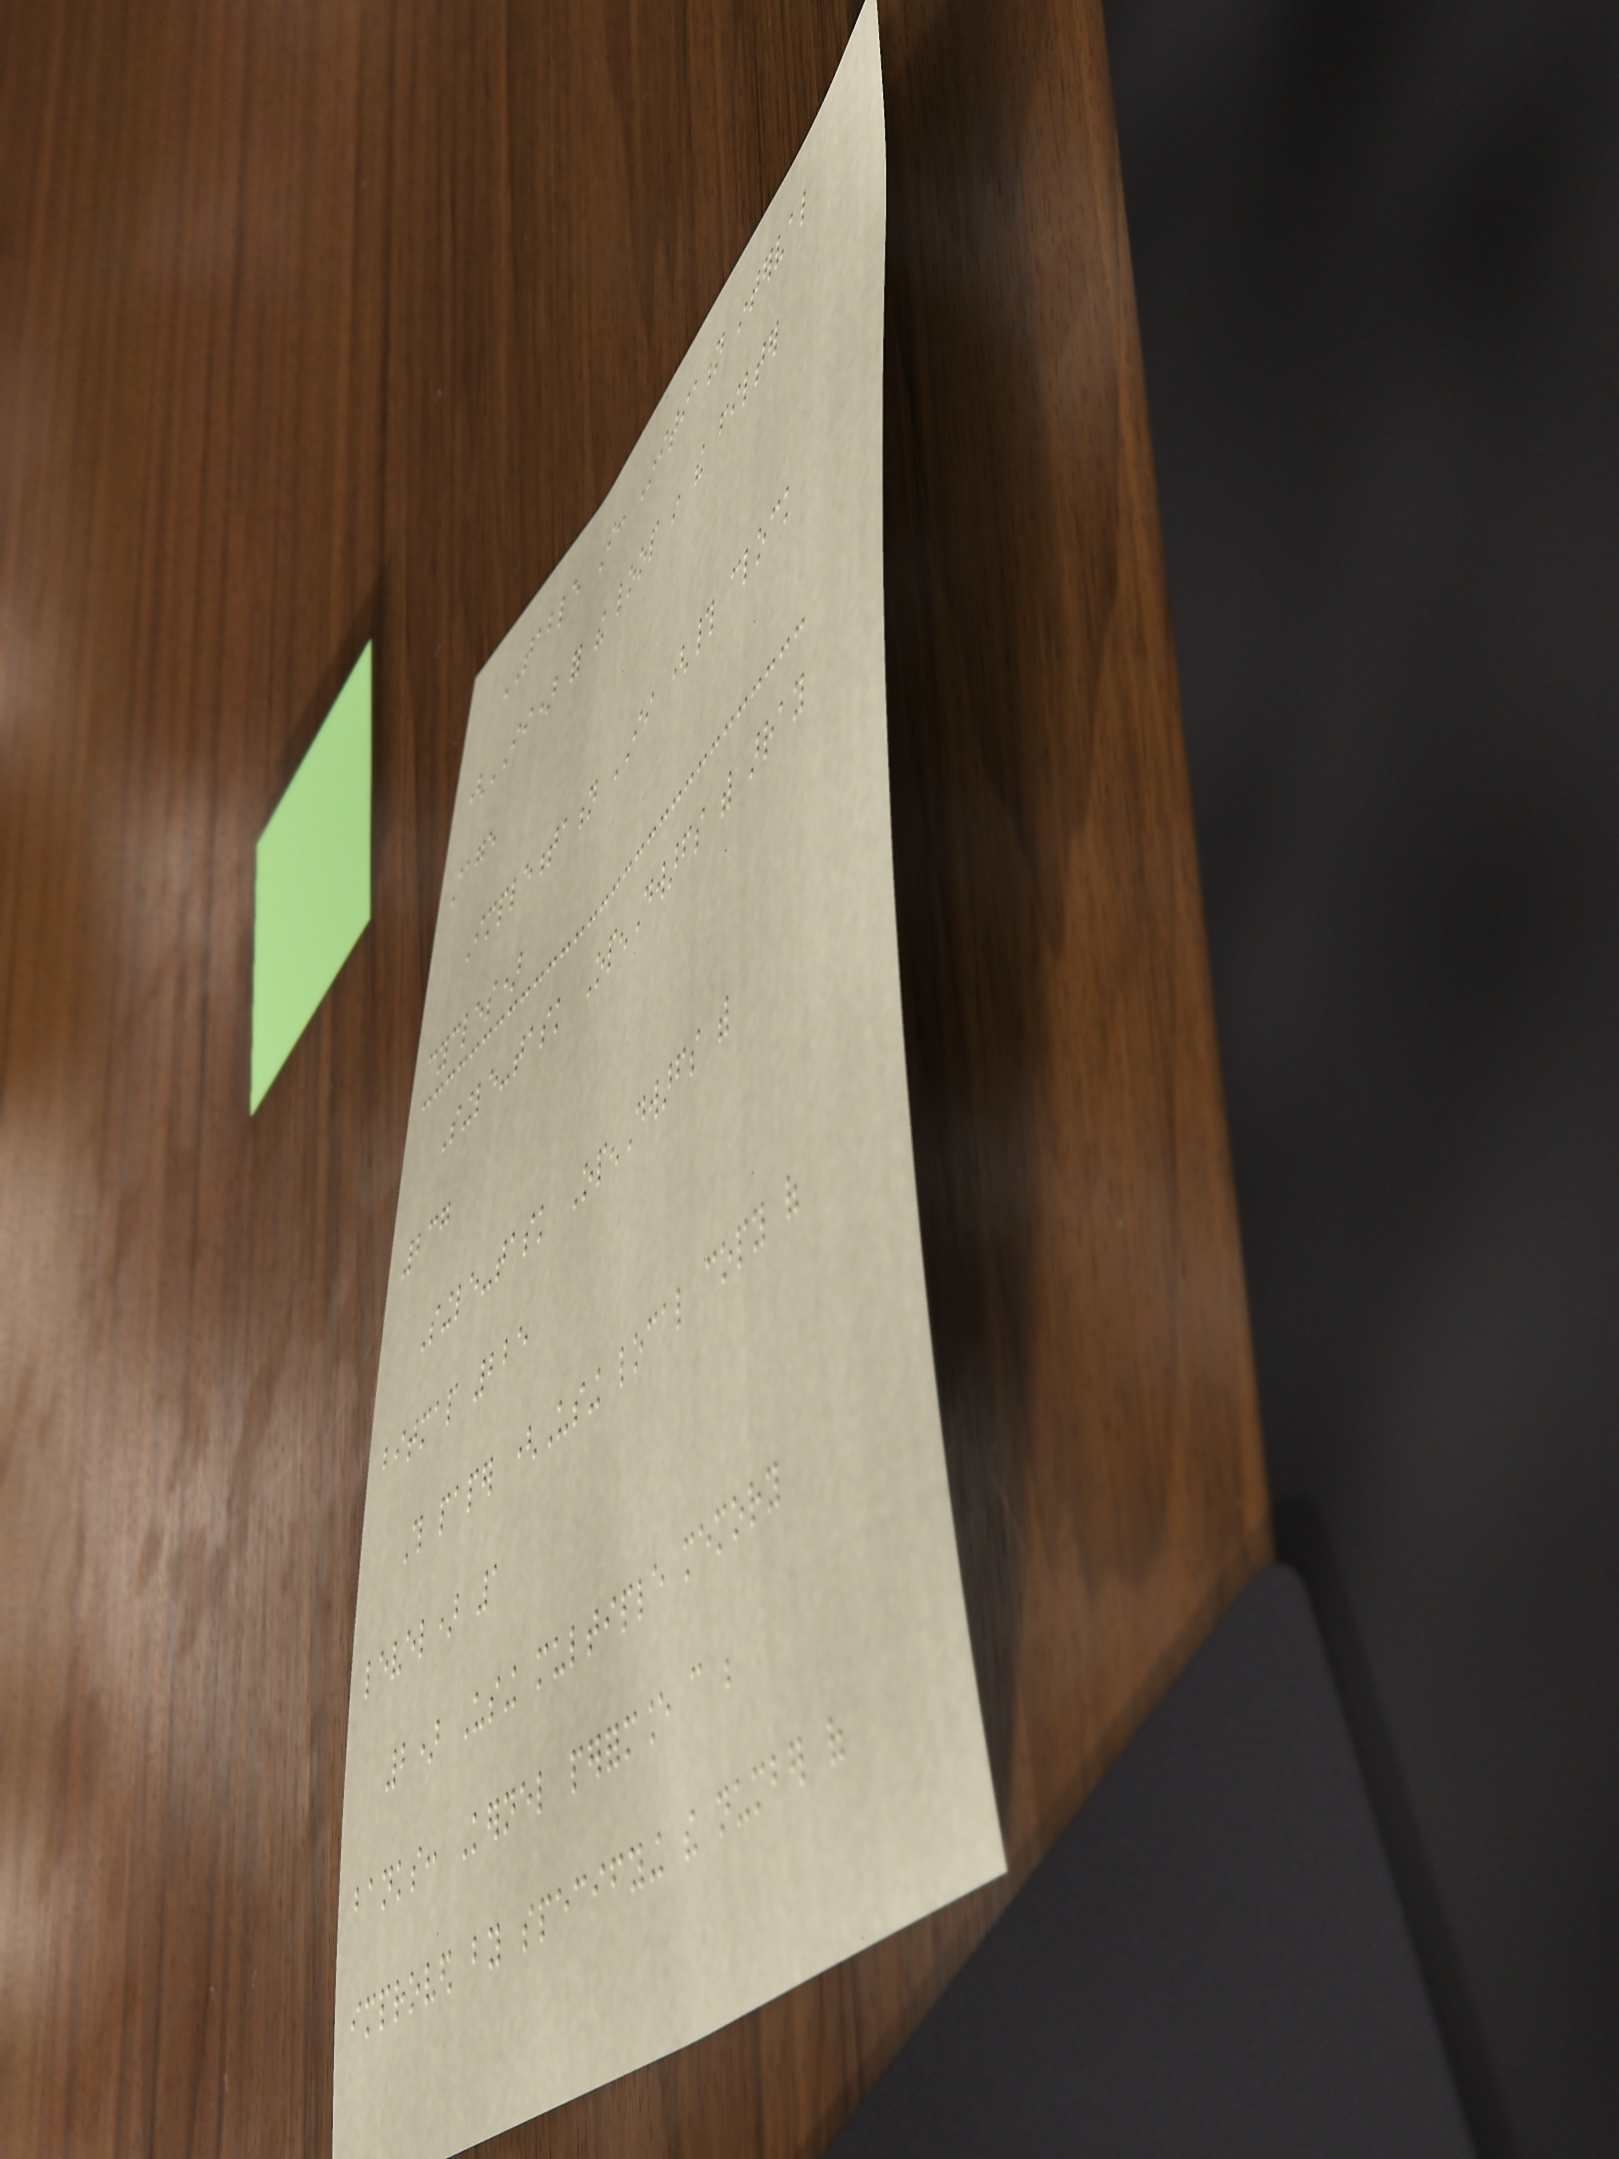TABLE I: Initiation interval
(II) for the loop in the filter
stage
Implementation II (# clock
cycles)
Single-task OpenDwarfs with array
237
Single-task OpenDwarfs with
bitmap 225
This paper (Using local copy of
level) 1
2) Using multiple memory
banks: Kernel performance can be
improved by specifying the number of
